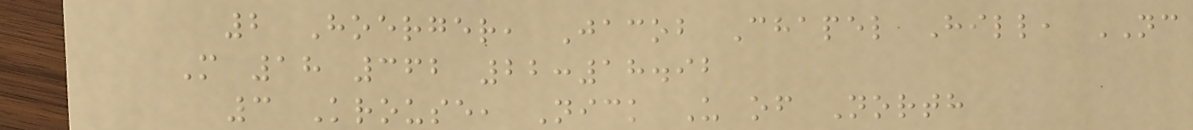2 Hoerger, Jacob Chapel Hill, NC
M 18 362 22:18.92
3 Krouse, Nick U of North
